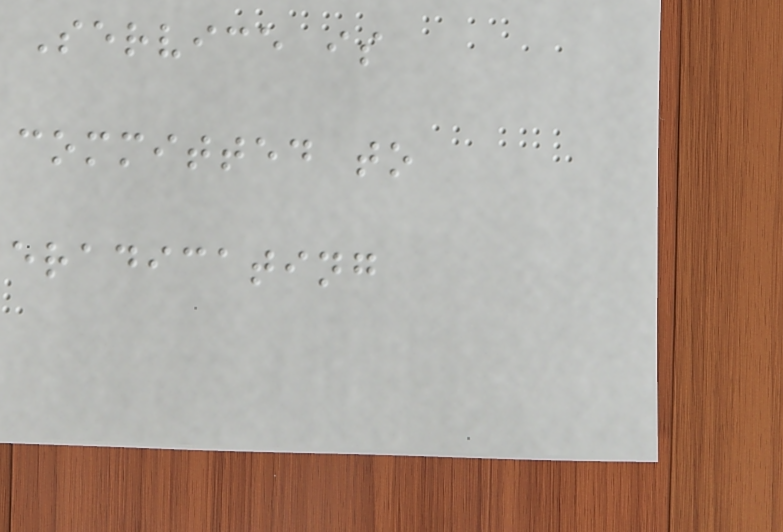Service is
committed to
eradicating
